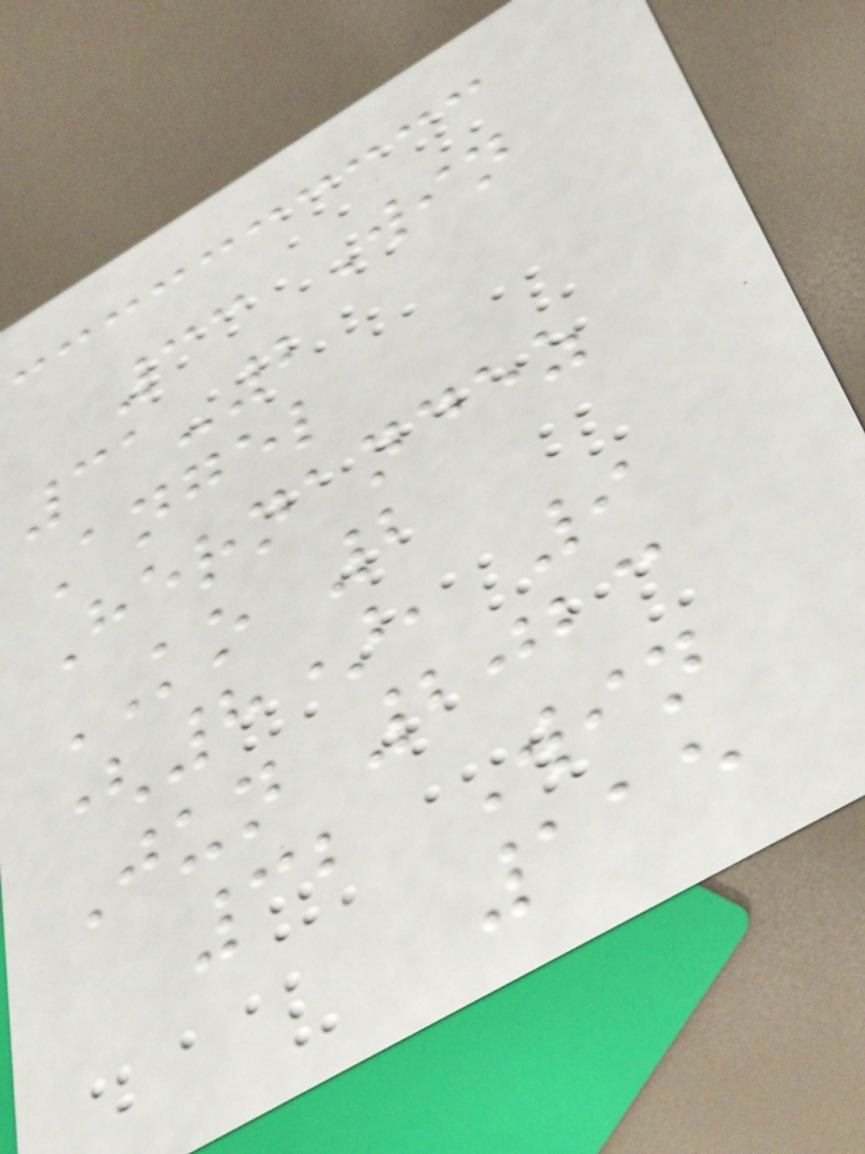33 Win
31-2
Angel
Hernandez
KO 2
(8), 9
Jun 2023
32 Win
115
